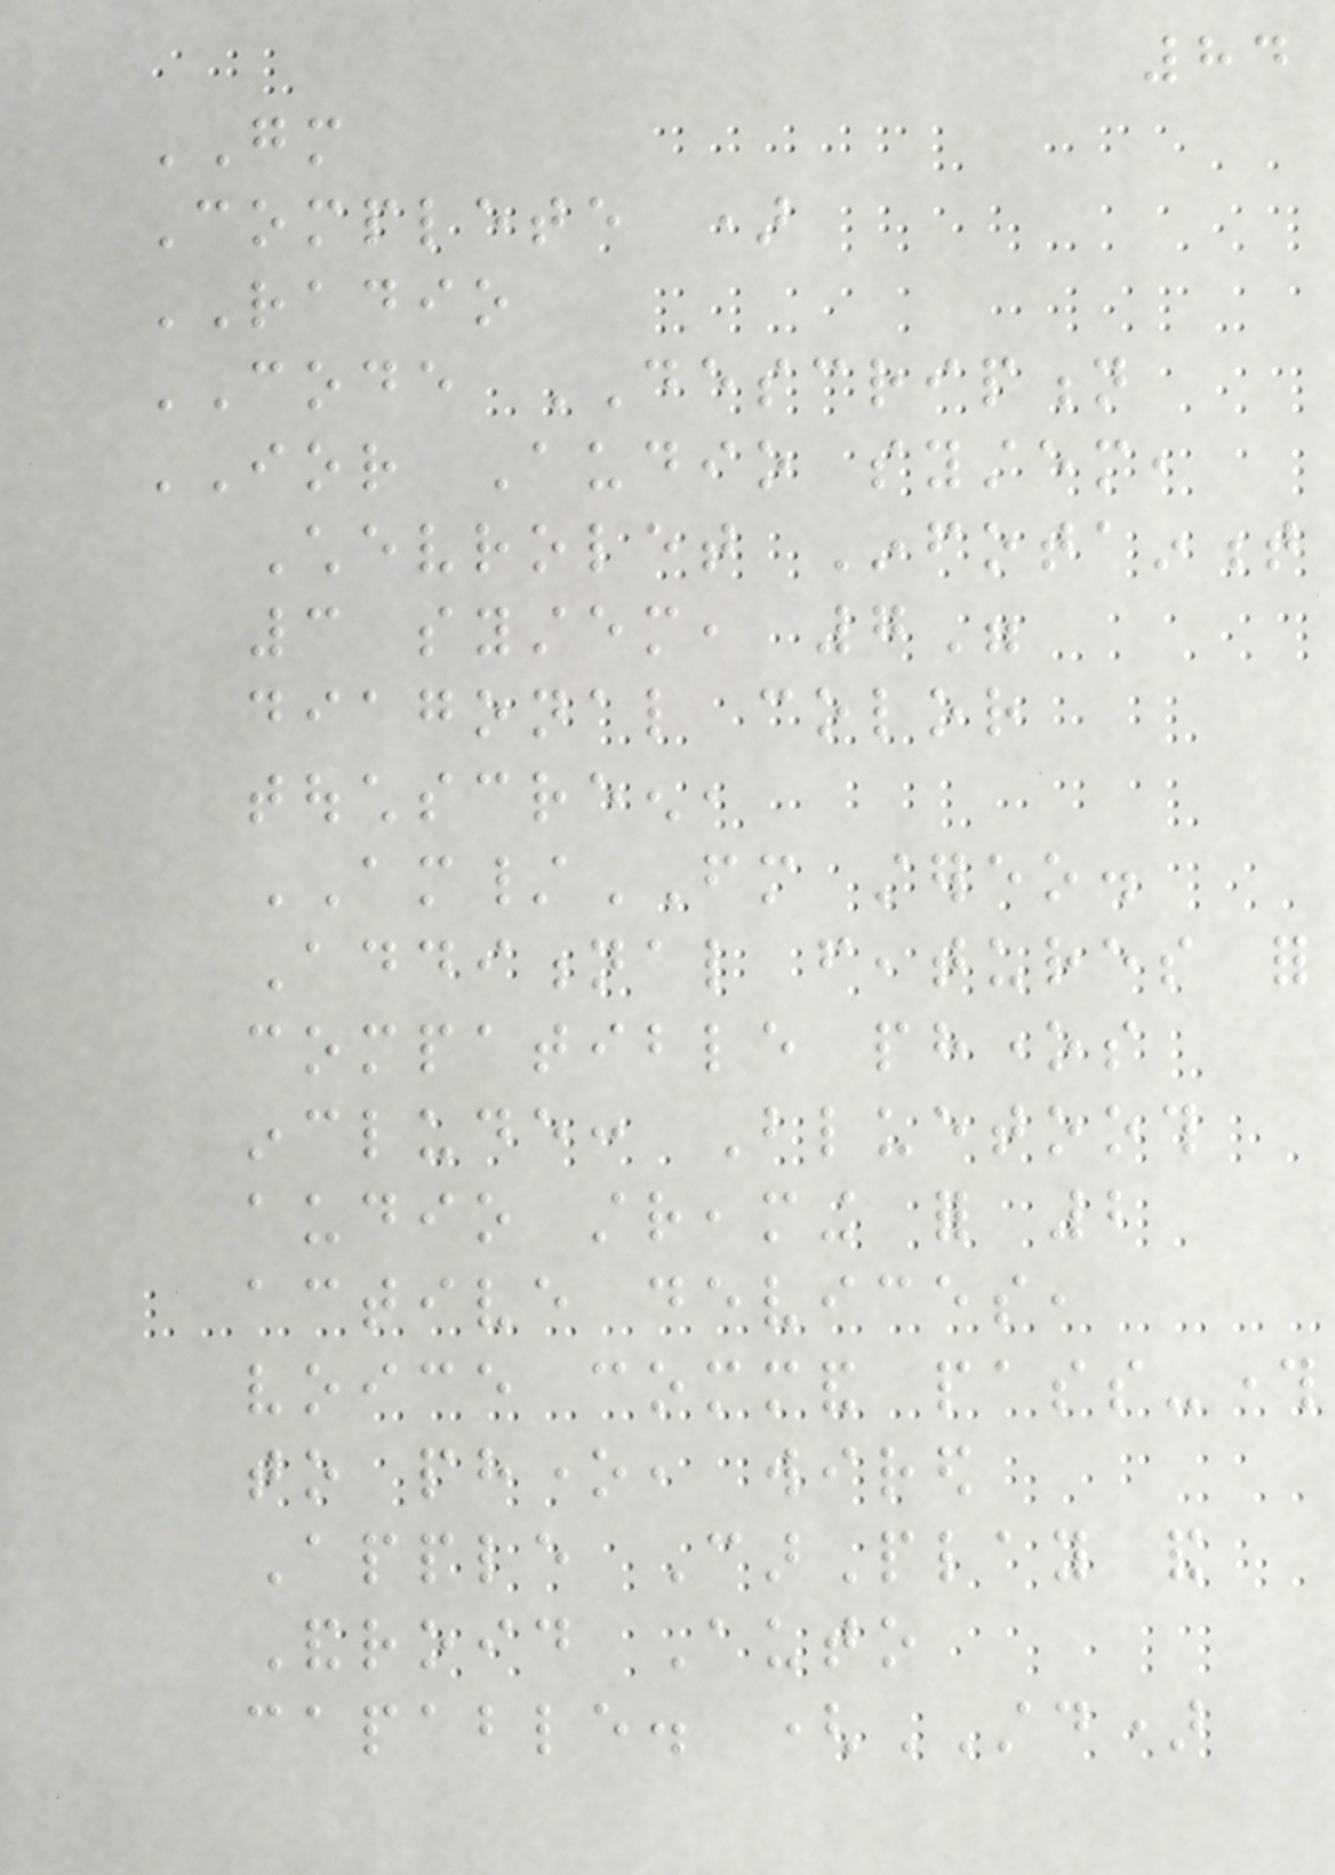84
GM
Complete )
RADIO
CODE DESCRIPTION
IOR Audio system,
Chevrolet Infotainment
3 system, 7"
diagonal color
touchscreen,
AM/FM stereo.
Additional features for
compatible phones
include: Bluetooth
audio streaming for 2
active devices,
voice command pass-through
to phone, wired
Apple CarPlay and
Android Auto
capable. (STD)
